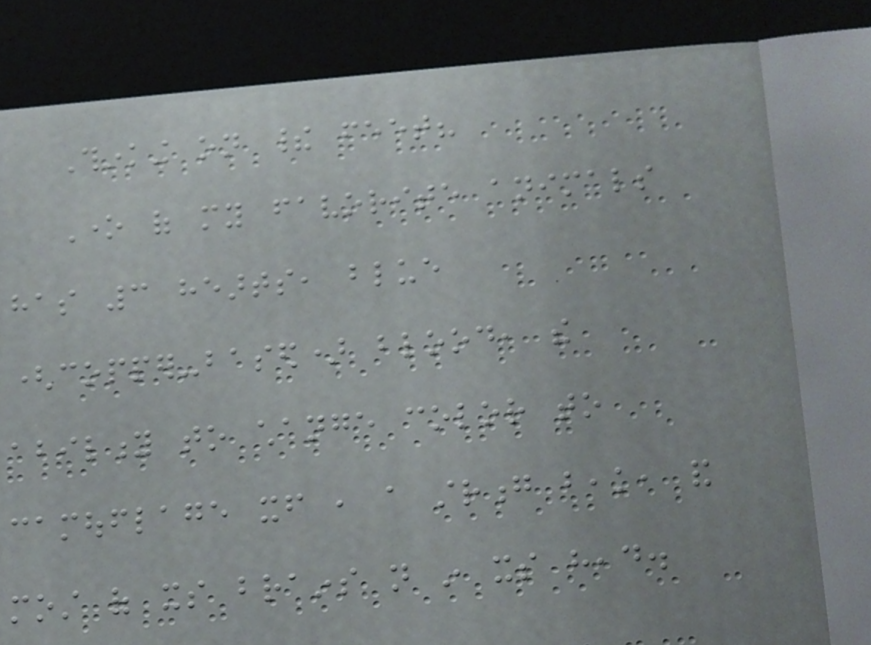Thinking on their feet?
One of my favorite animals
has 3 hearts, blue
(copper-based) blood, the
ability to change color to
camouflage itself , a strong beak, and
most of its brains not in its head.
